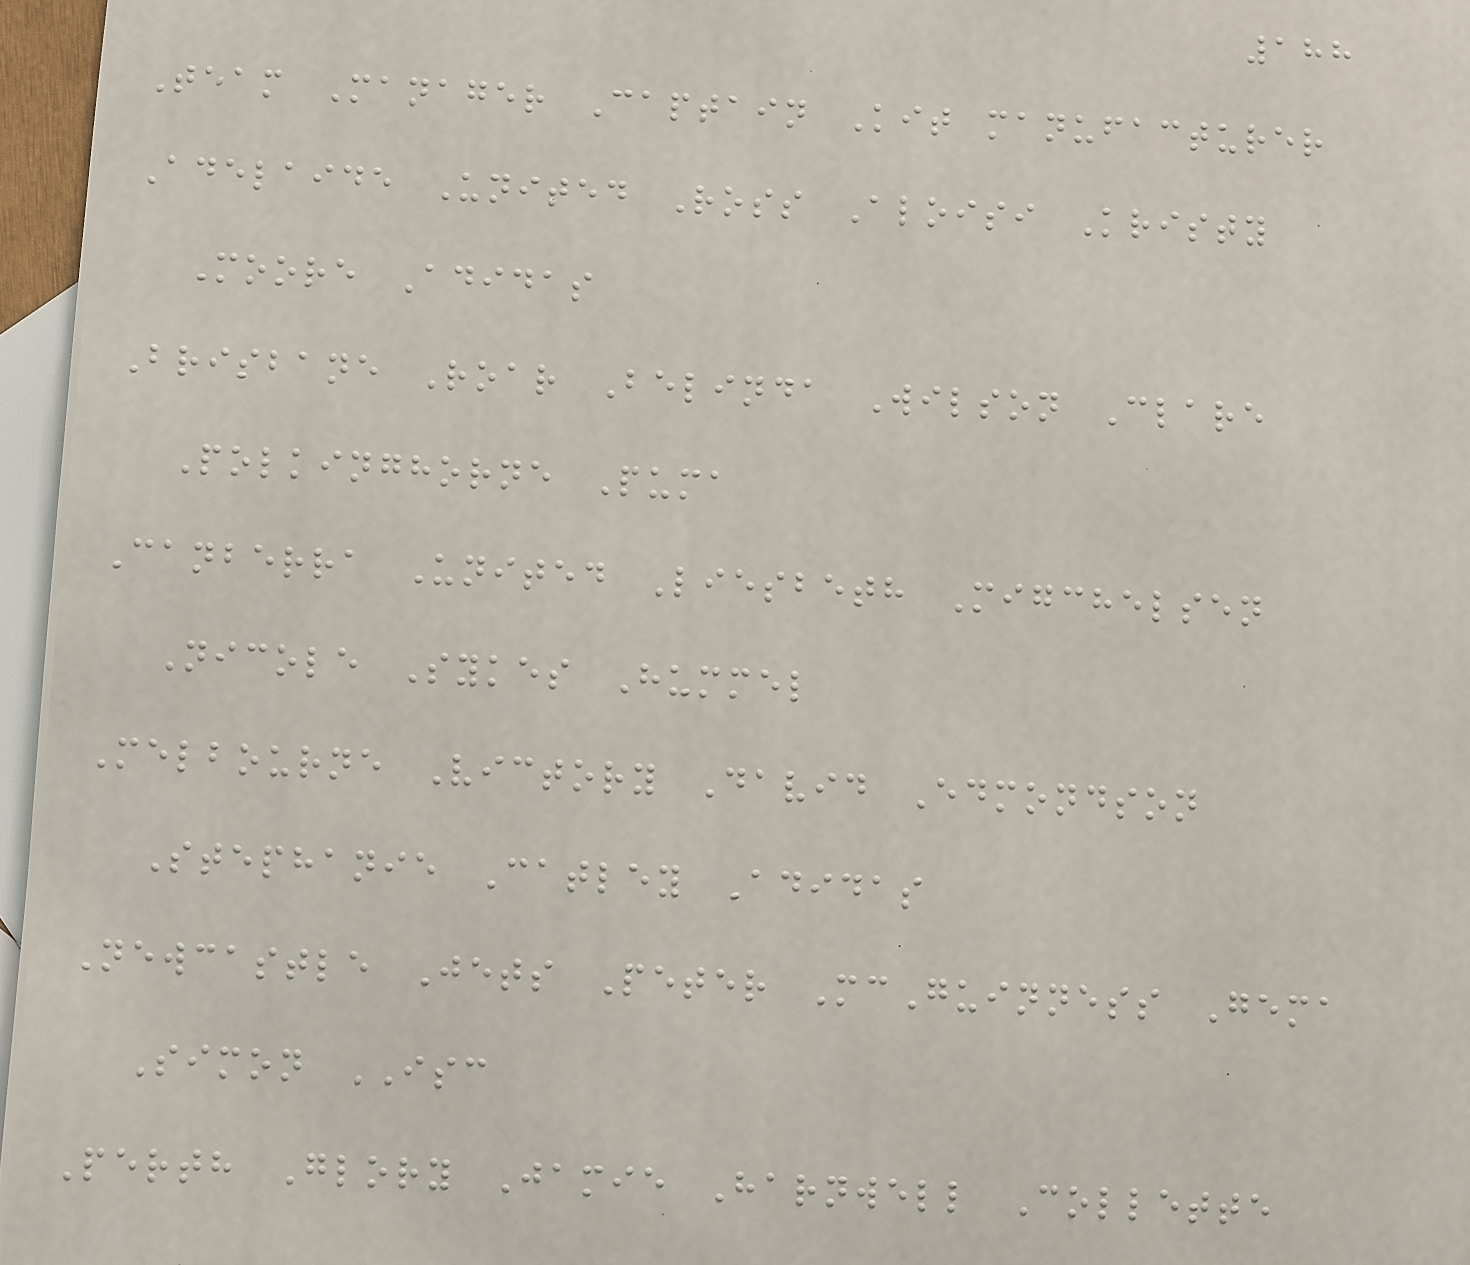188
Team Manager Captain Kit manufacturer
Adelaide United Ross Aloisi Kristy
Moore Adidas
Brisbane Roar Belinda Wilson Clare
Polkinghorne Puma
Canberra United Liesbeth Migchelsen
Nicole Sykes Hummel
Melbourne Victory David Edmondson
Stephanie Catley Adidas
Newcastle Jets Peter McGuinness Gema
Simon ISC
Perth Glory Jamie Harnwell Collette
